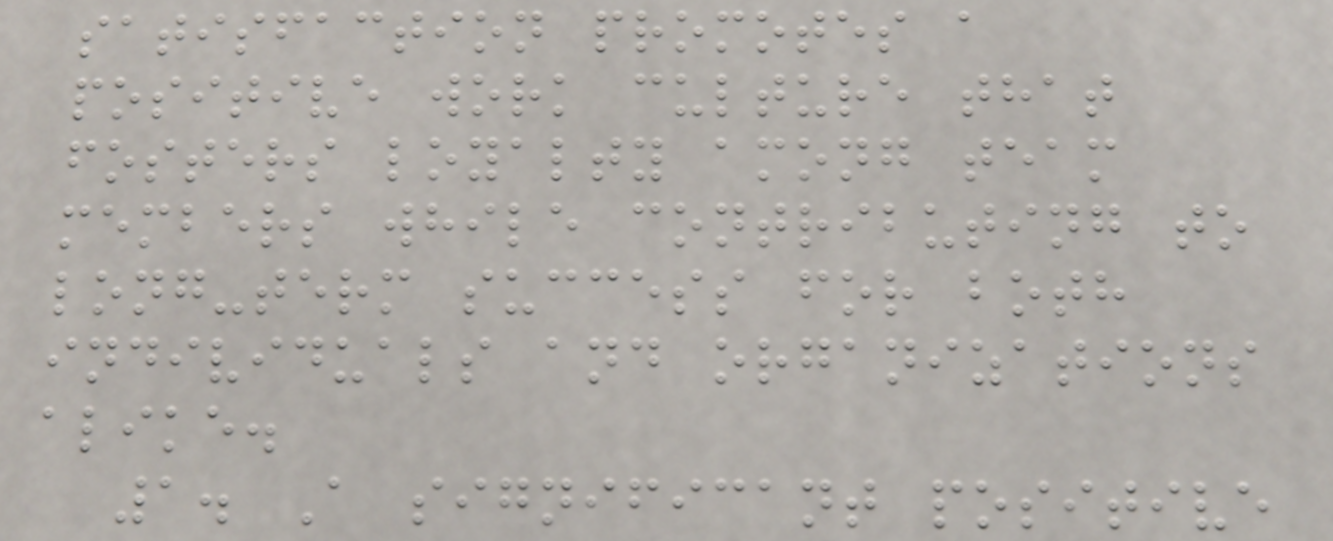satisfaction promotes a
positive work culture that
fosters loyalty among team
members while contributing to
long-term success for both
individuals and organizations
alike.
1. A significant positive
